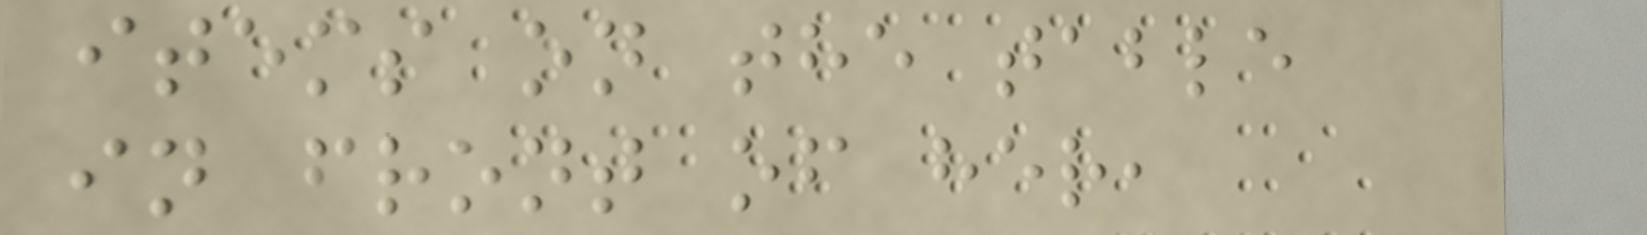items on the table
in front of her,
